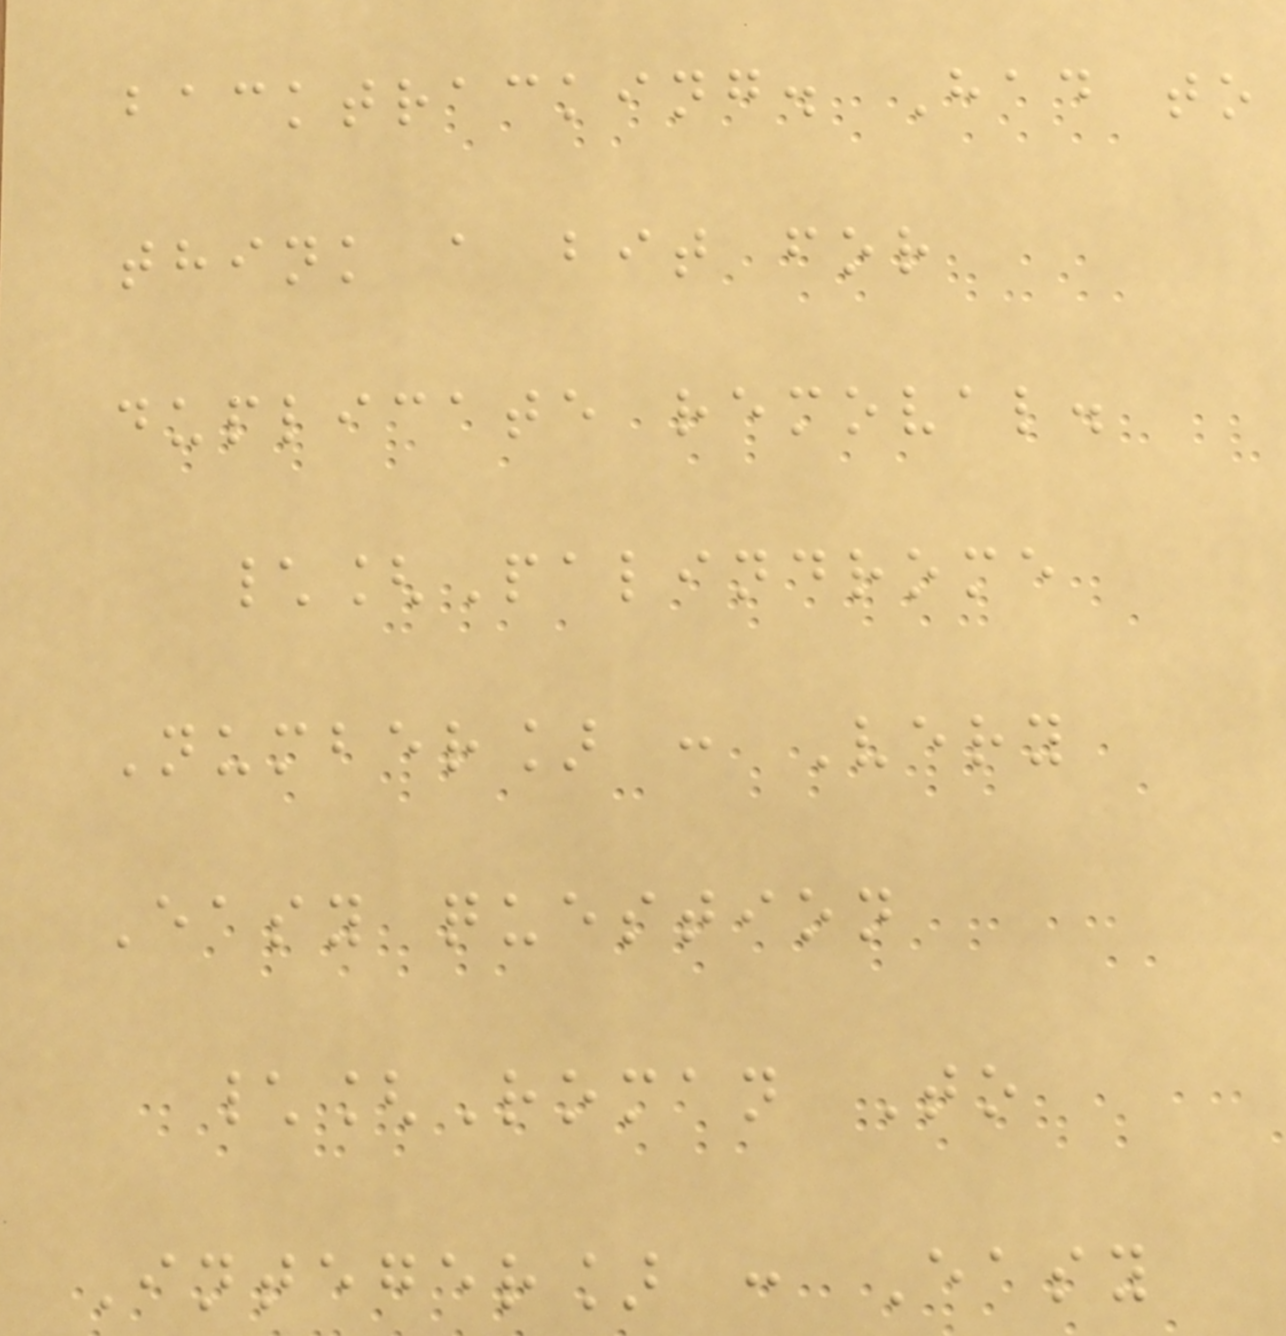backtracking. Had to
think a bit for
duplicate removal.
\[Palindrome
Number] : Very
Easy question
\[Roman To
Integer] : Easy
